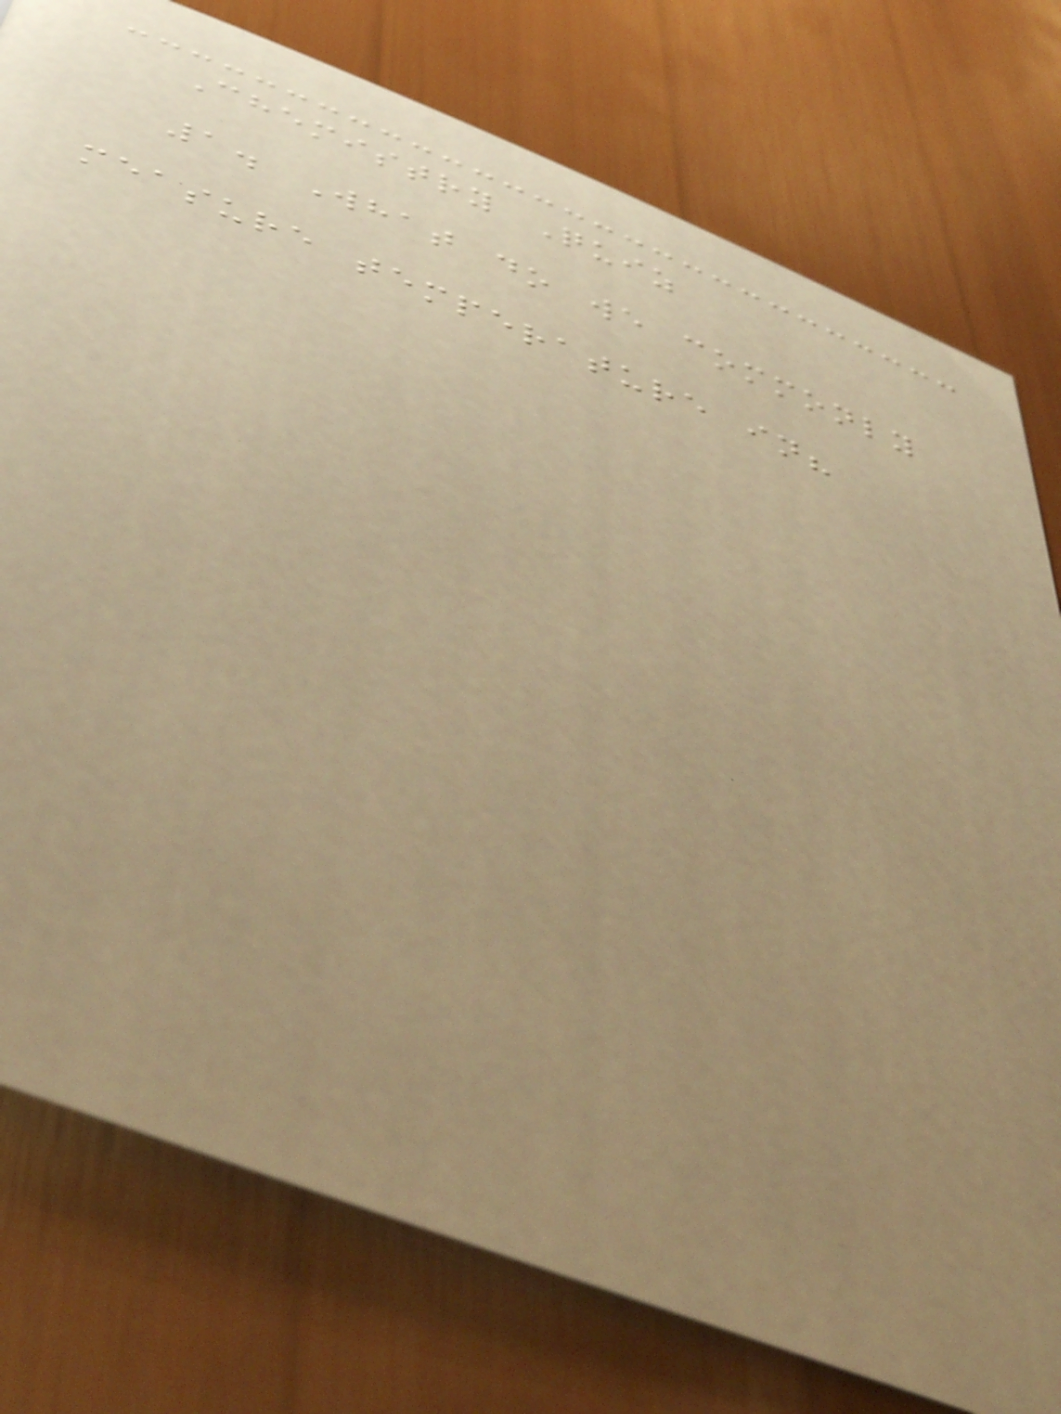Chemistry Quiz
1. What do we commonly
measure temperature in?
